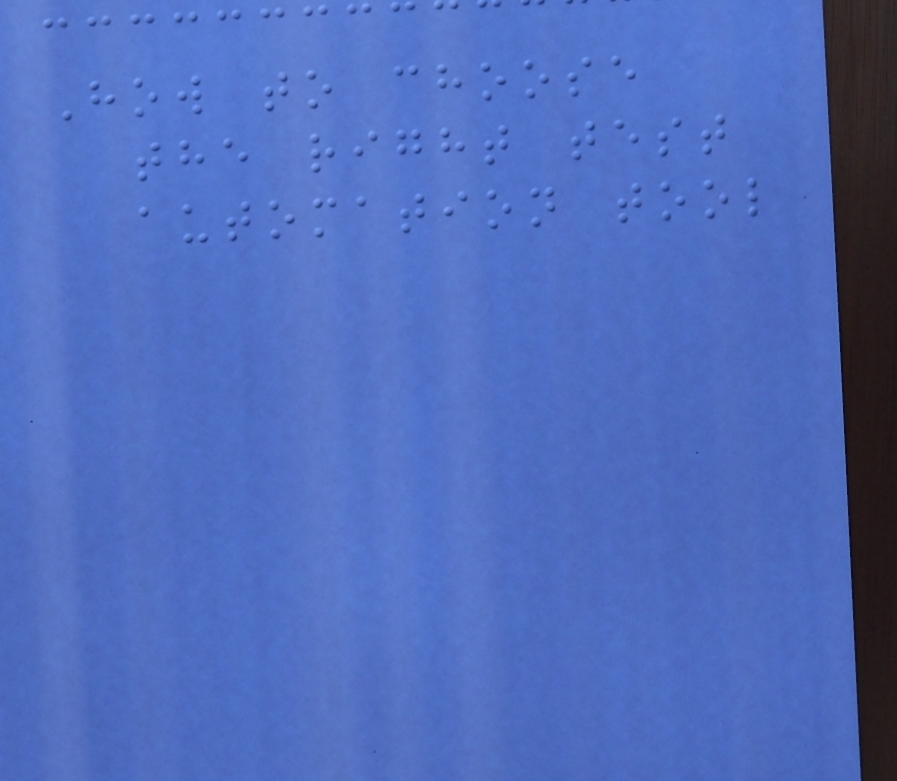How to choose
the right test
automation tool
